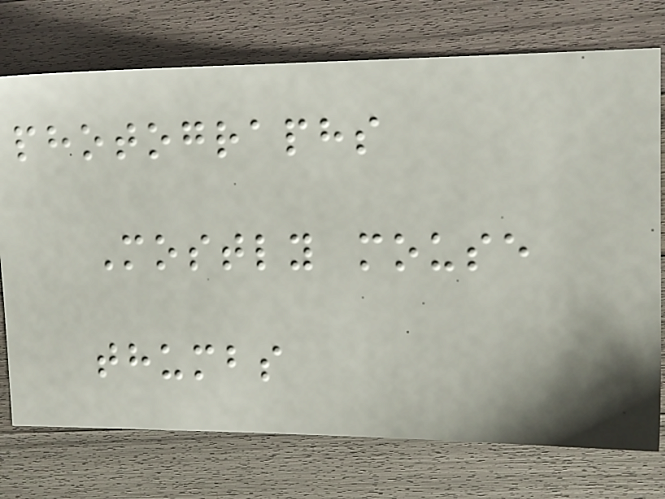photographs
Mostly mouse
thumbs
